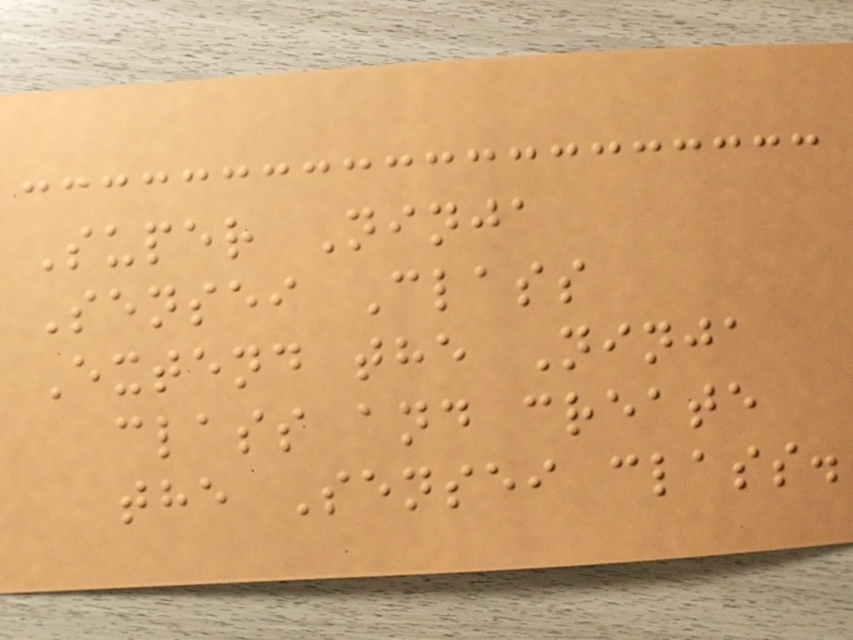Super Ninja
Sensei Class
Extend the Ninja
class and create
the Sensei class.
